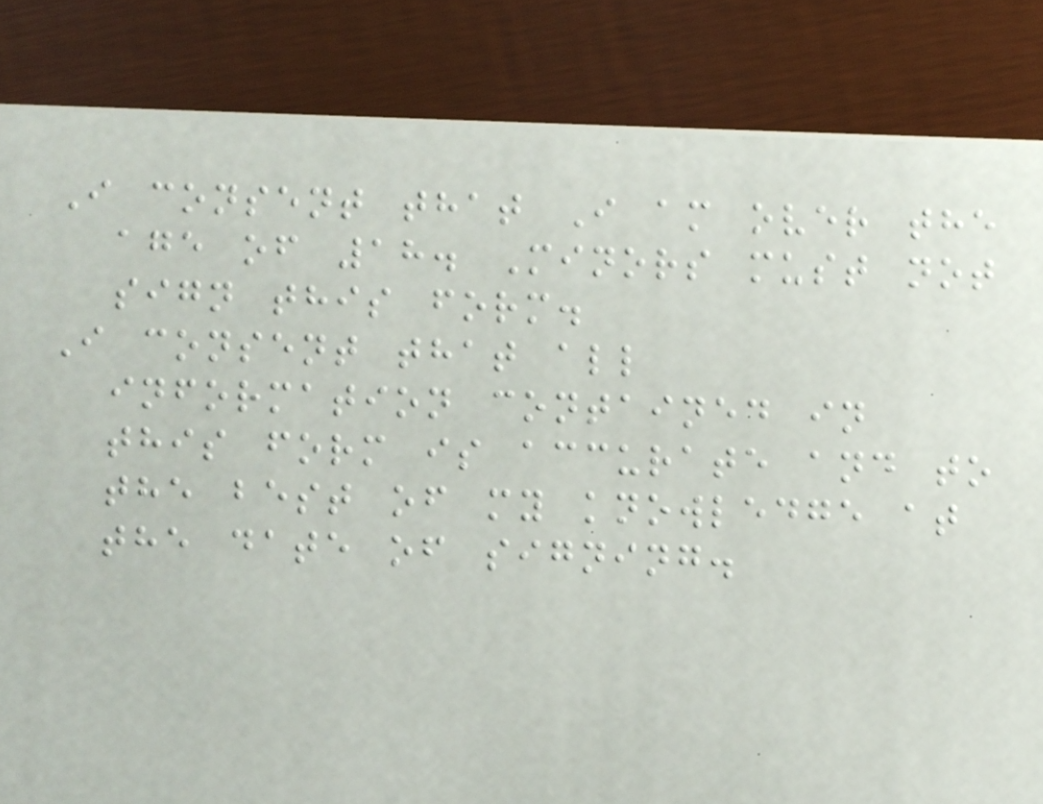I consent that I am over the
age of 18. Minors must not
sign this form.
I consent that all
information contained in
this form is accurate and to
the best of my knowledge at
the date of signing.
